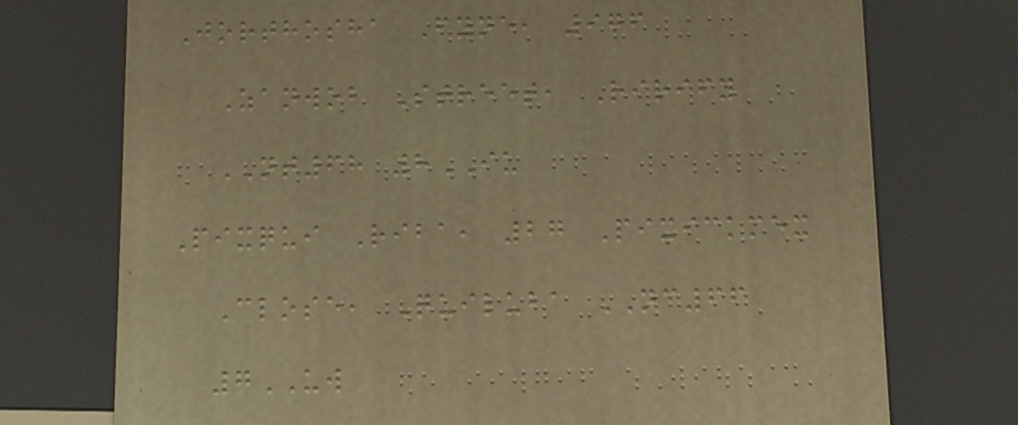Jorthosha Fyne, 976
Zanwob Street, Rirify
NT68 8IU
Pixqui Riba, 27 Pixickmex
Close, Quiluba NC66
7UW
